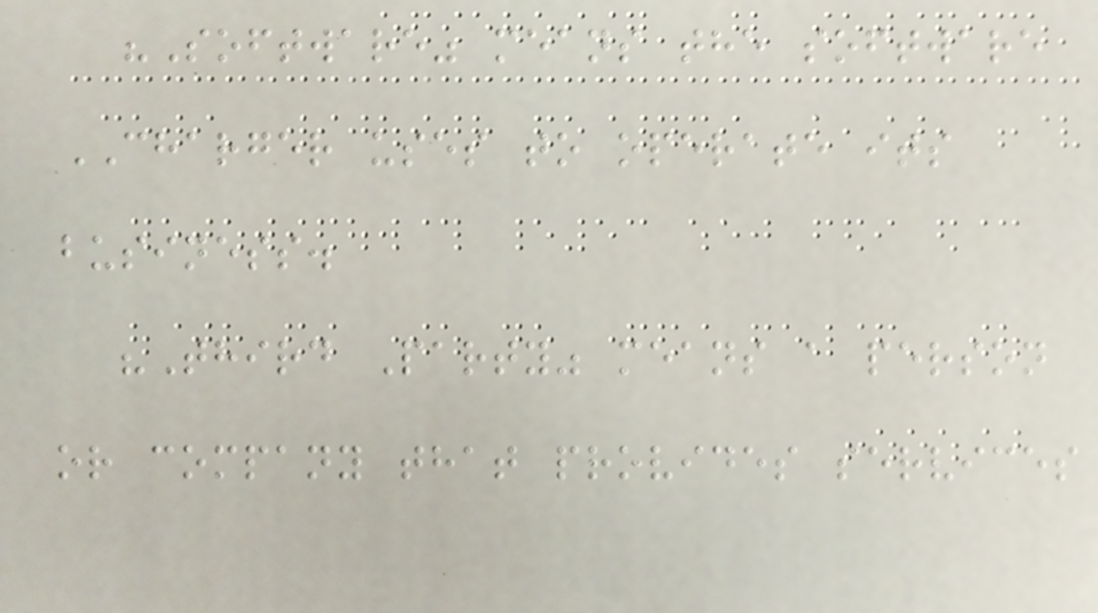"Software" means the software
CHARGER uses to operate its
business.
"Third Party" means a person
or company that provides services
